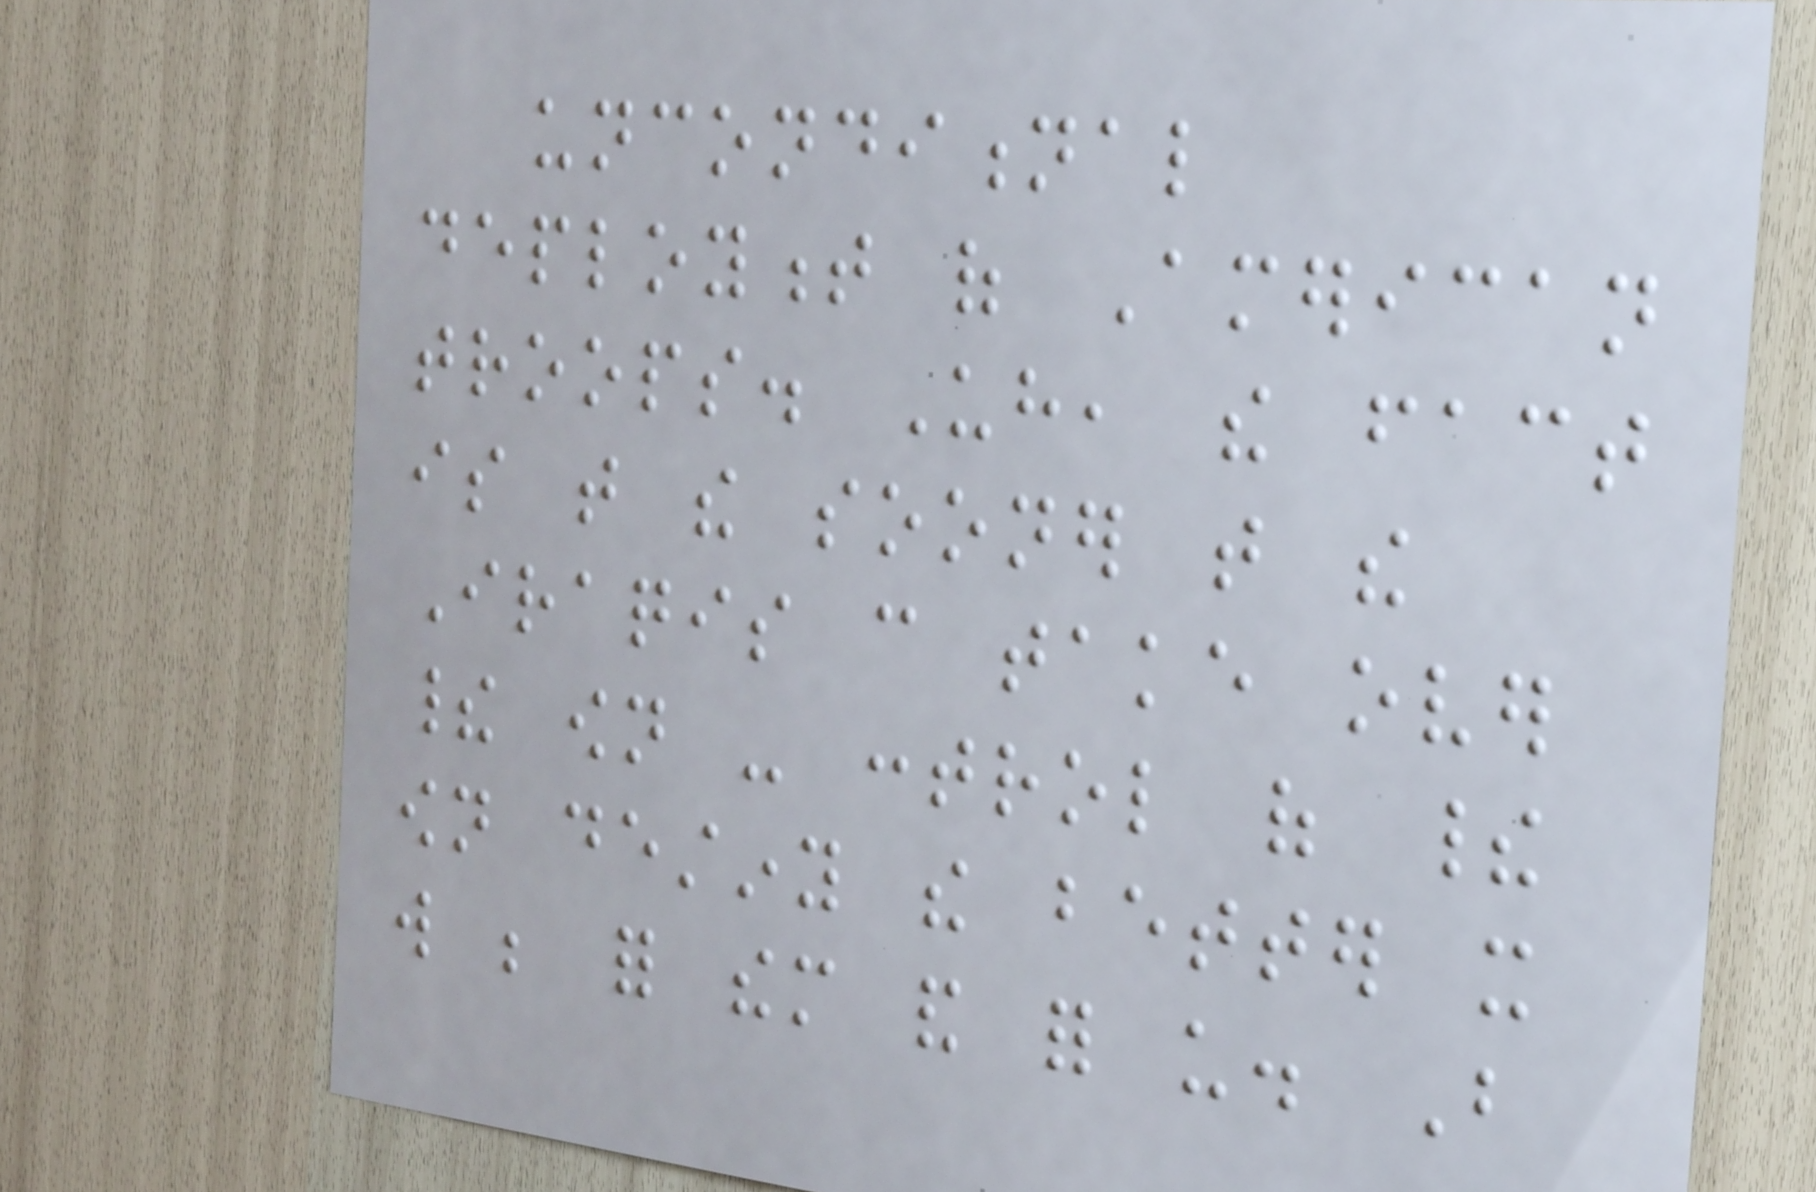unconditional
deployment of American
troops. Uh, the fact
is that the sooner that the
Iraqis can take over
their own - control of their
own destiny the better it
will be for them and for us. But
